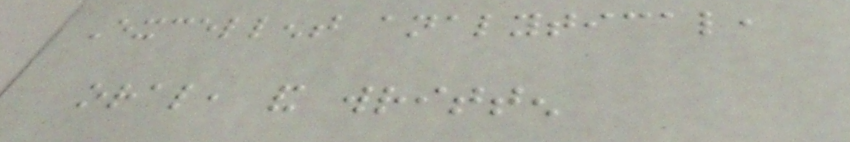Excellent analytical,
oral, and written
